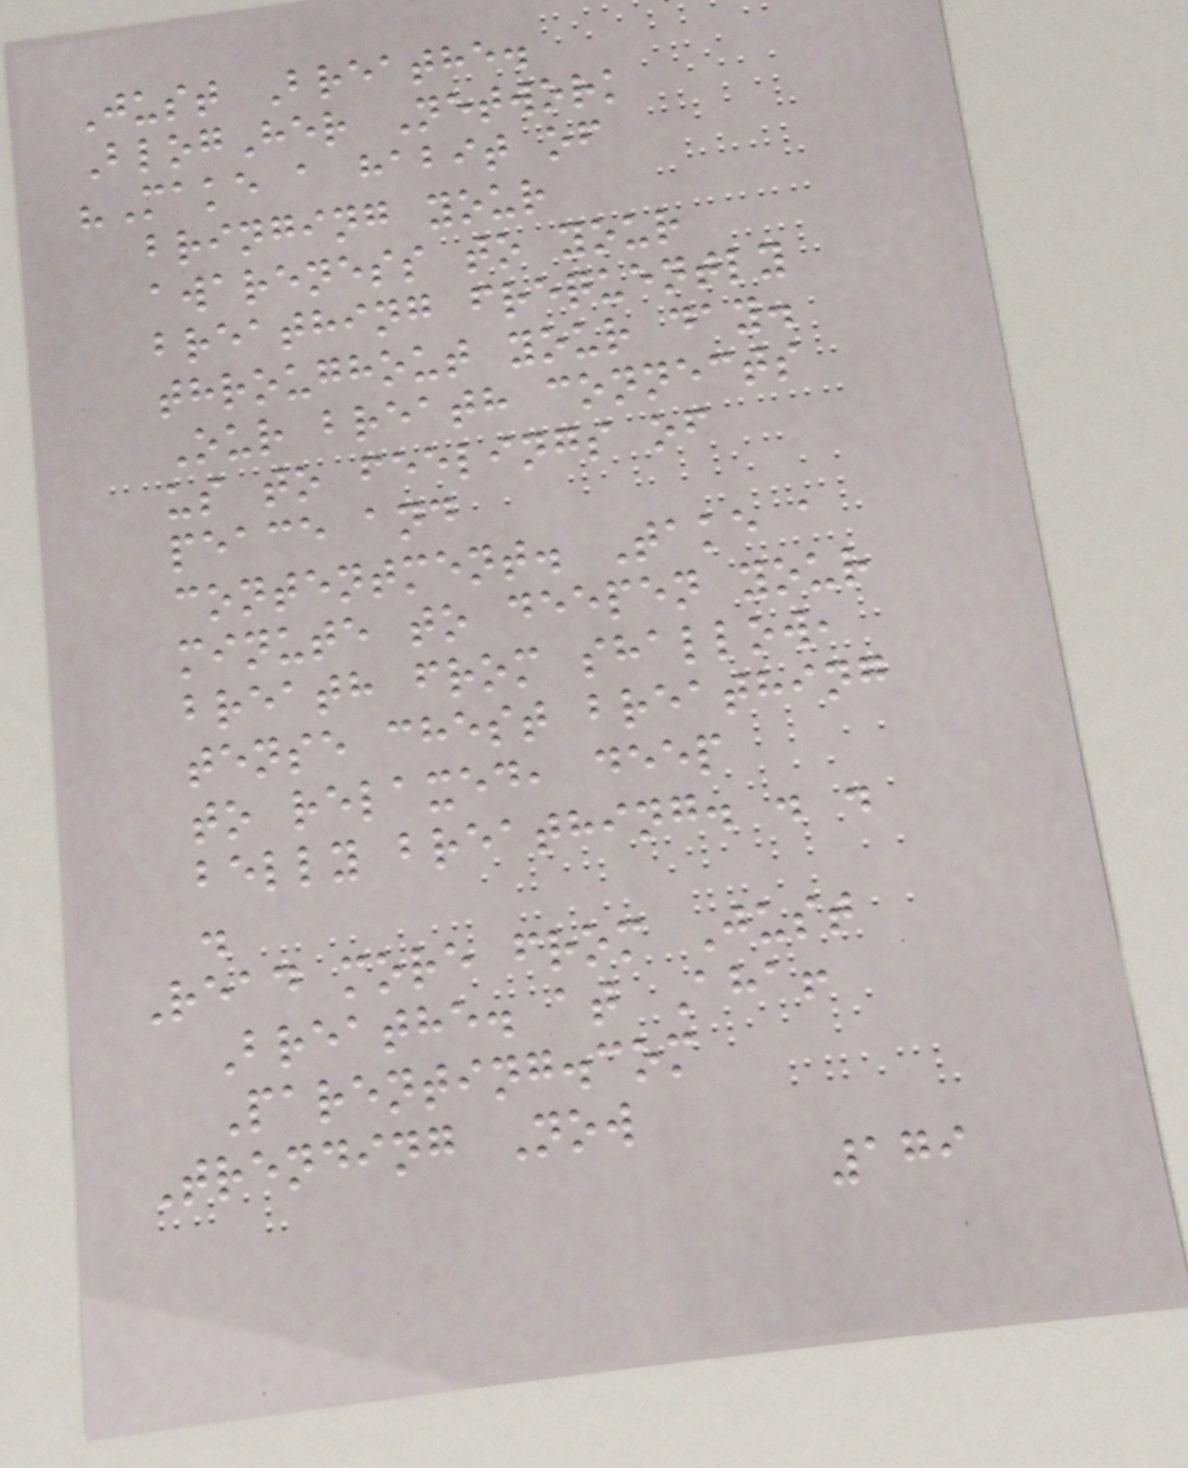Just Breathe.
BlogHer Network
"Make a habit of
bringing your
awareness to your
breathing frequently
throughout your day.
Our breath connects
us to feelings of
peace and
contentment. Take a
minute to deepen your
breath from shallow,
tense chest breathing
to relaxed, deep
belly breathing. . .
.
Read more from Just
Breathe. at Aha!
Parenting.com
Trending Now
179
